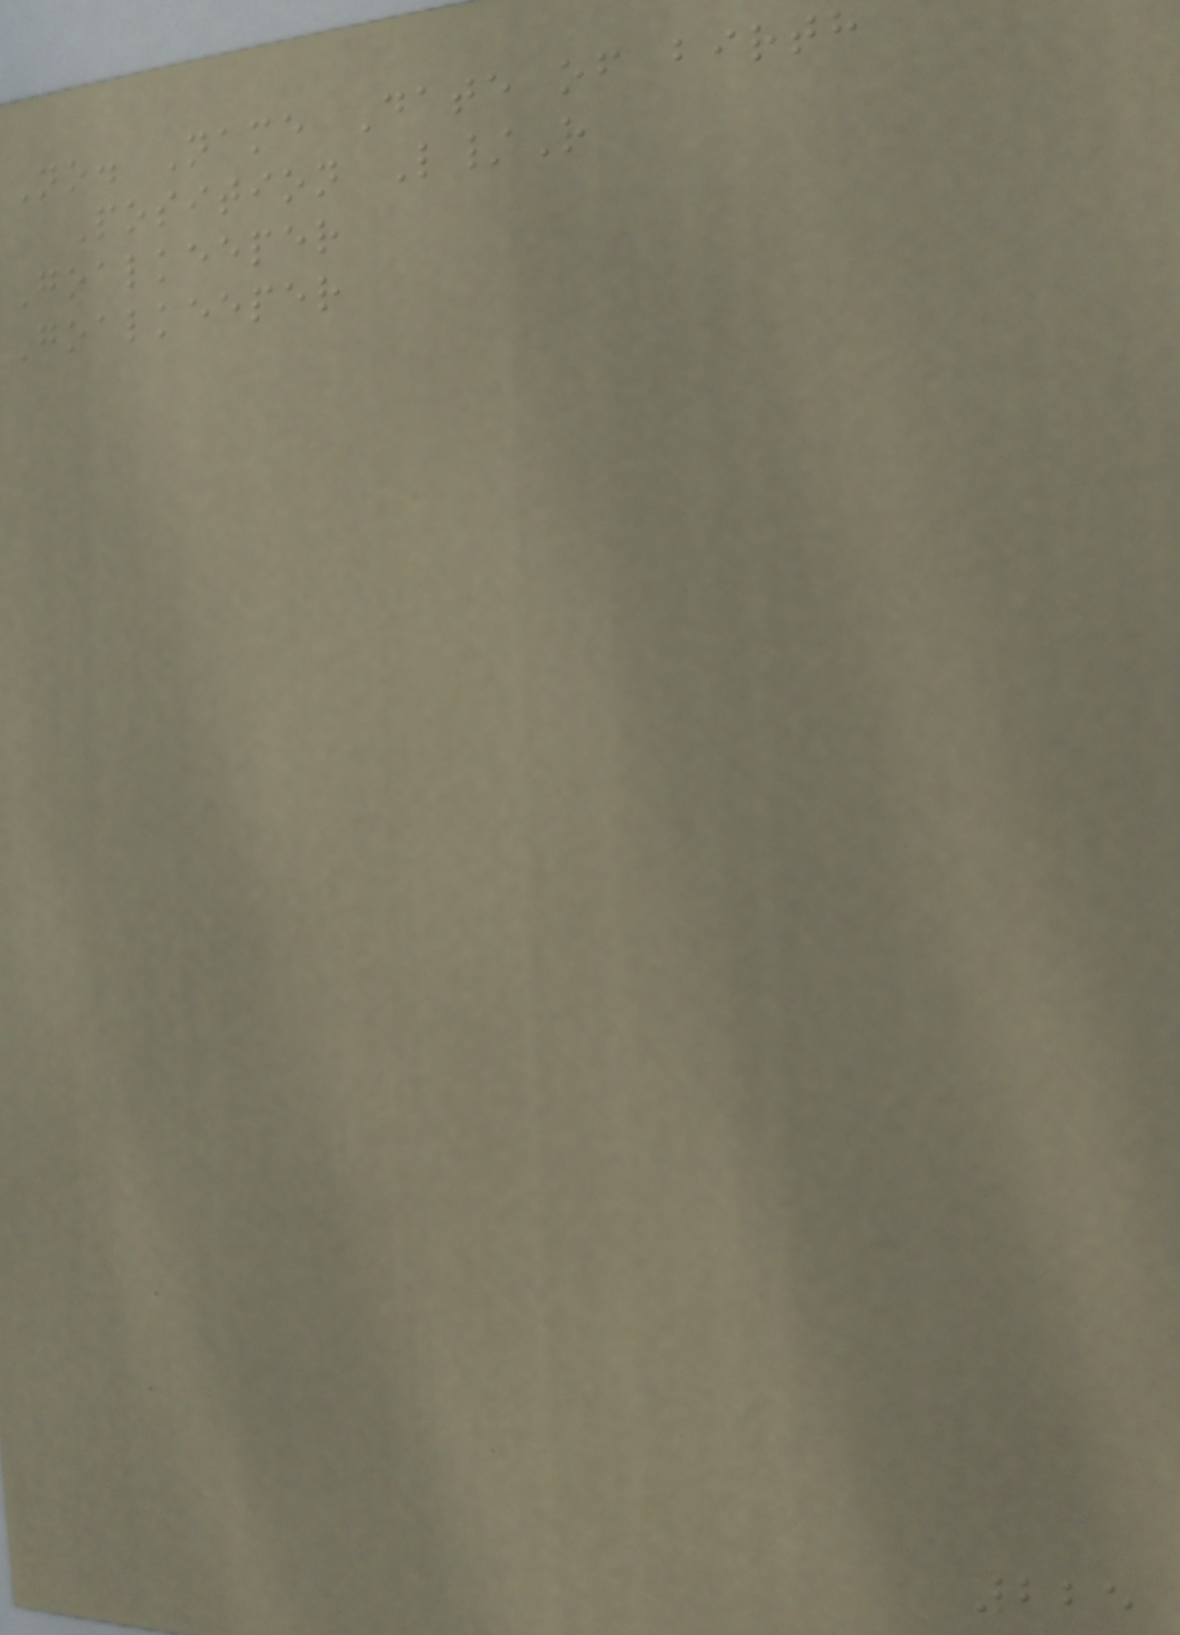No. Name Date of birth
Position L/R
Goalkeeper
Goalkeeper
225
